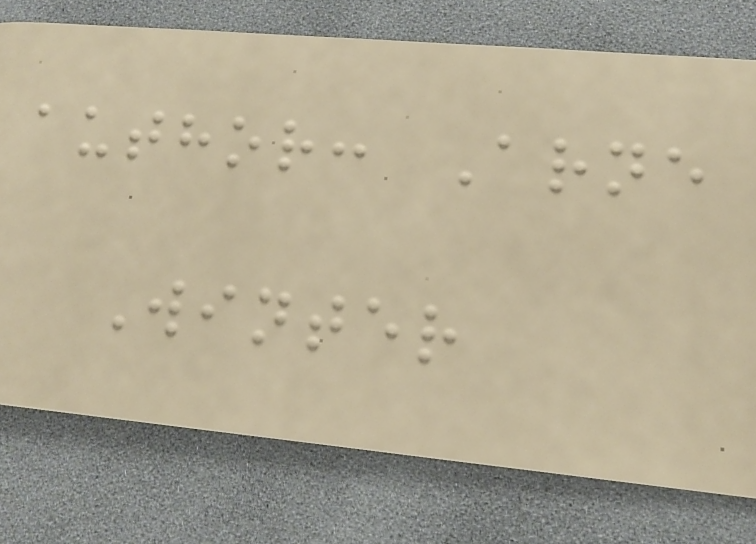author: Arne
Winter
